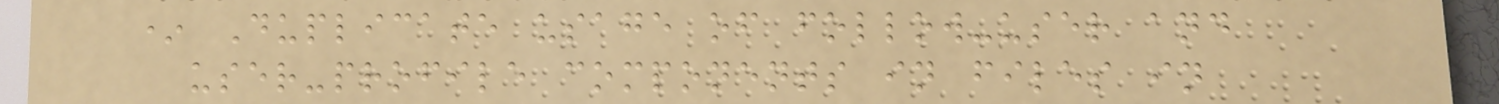* Duplicate usage of follow-user and
user-profile components in files in
